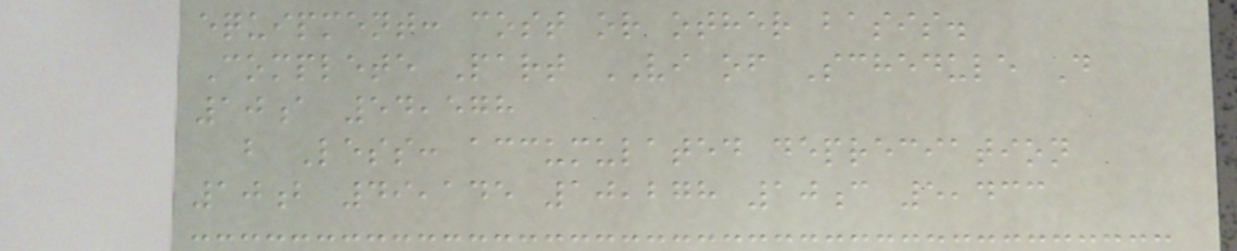equipment: cost or other basis.
Complete Part VI of Schedule D
10a 54,578
b Less: accumulated depreciation
10b 49,145 10,278 10c 5,433
